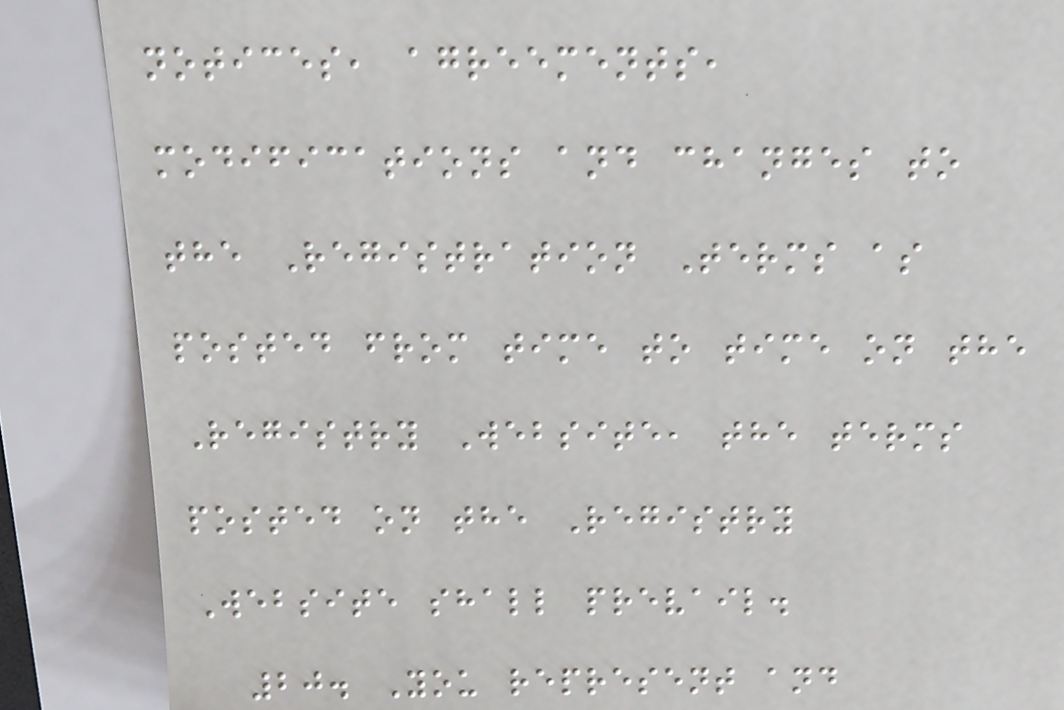notices, agreements,
modifications and changes to
the Registration Terms as
posted from time to time on the
Registry Website, the terms
posted on the Registry
Website shall prevail.
20. You represent and
